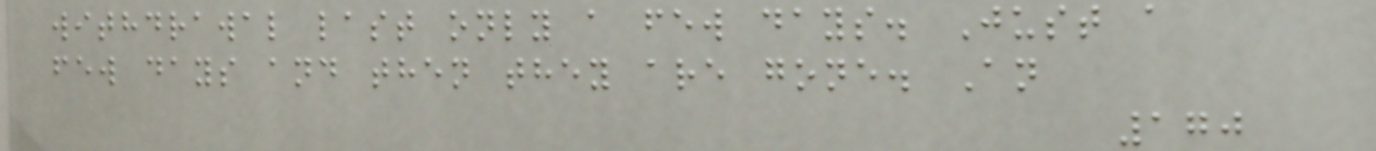withdrawal last only a few days. Just a
few days and then they are gone. An
170
